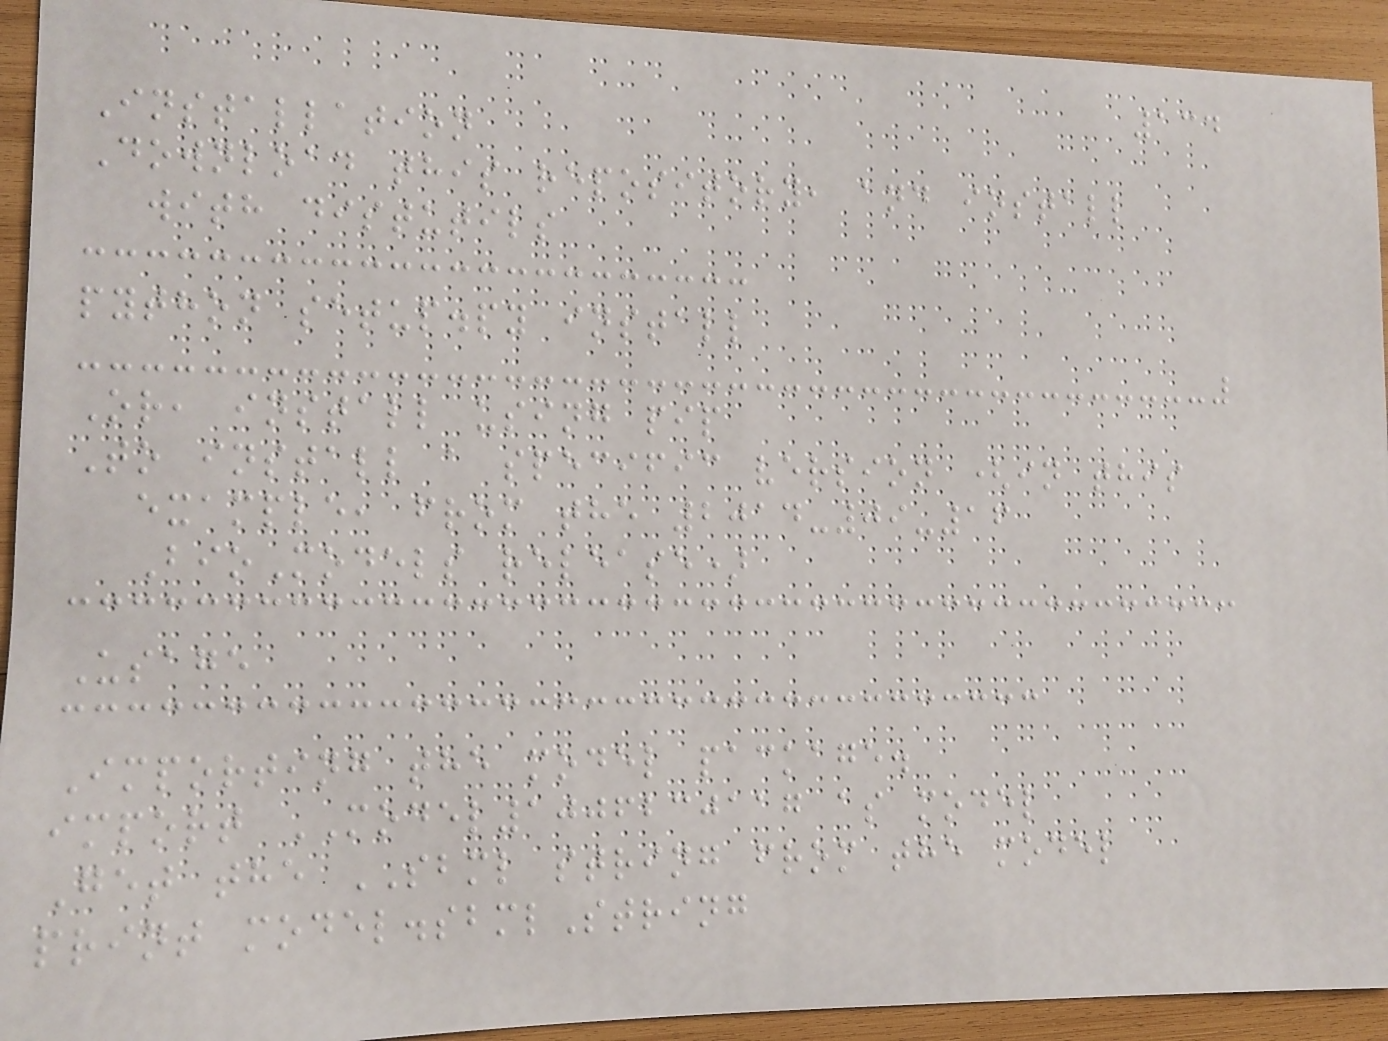134
Installation
Download this repository, and install
with distutils
python setup.py install
Or, install using pip
To install a specific version (in this
example, from the 2014-09-16
BioModels release)
Usage
Importing the model package.
import MODEL1006230117 as model
Get the SBML string from the model
print model.sbmlString
